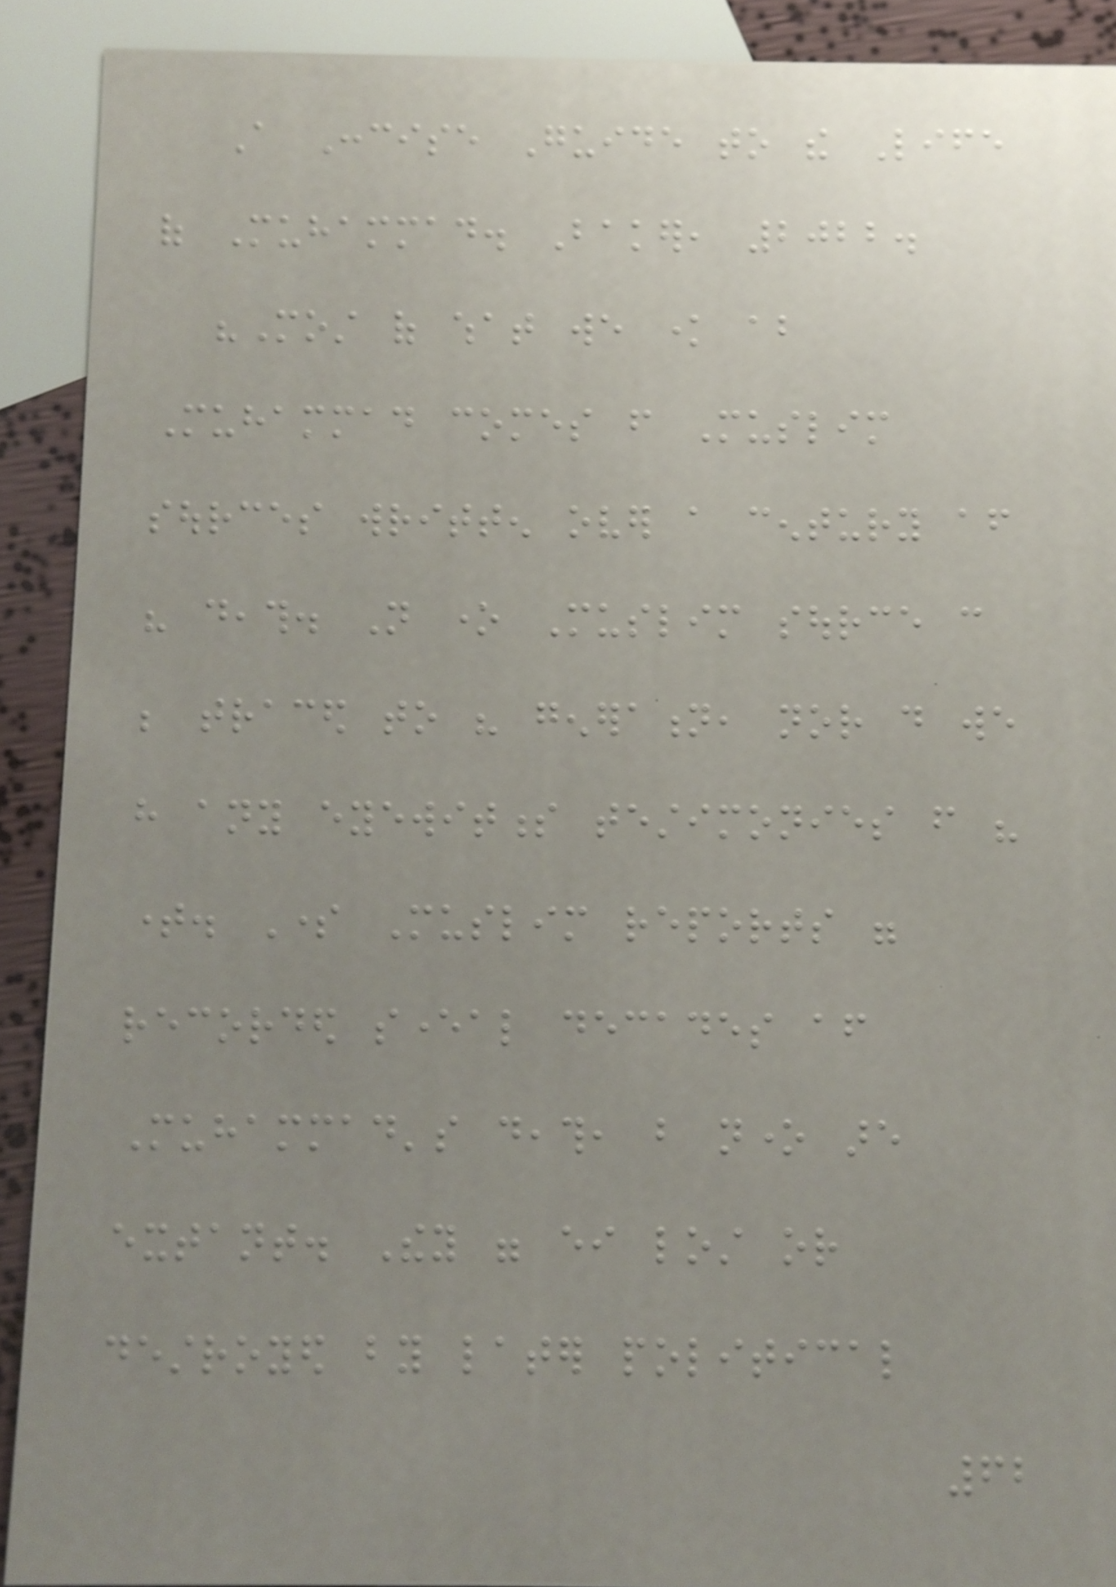A Concise Guide to the Life
of Muhammad. Baker, 2022.
"Most of what we know about
Muhammad comes from Muslim
sources written over a century after
his death. Not one Muslim source can
be traced to his generation, nor do we
have any eyewitness testimonies from his
time. Some Muslim reports were
recorded several decades after
Muhammad's death, but none are
extant. They were either lost or
destroyed by later political
62
